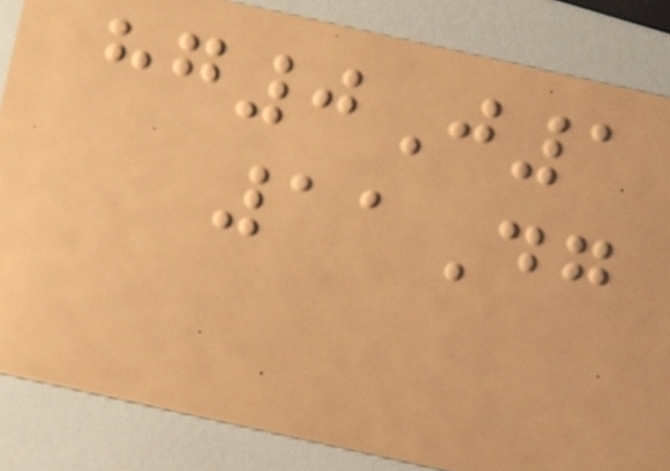hg0J1
11Dg
